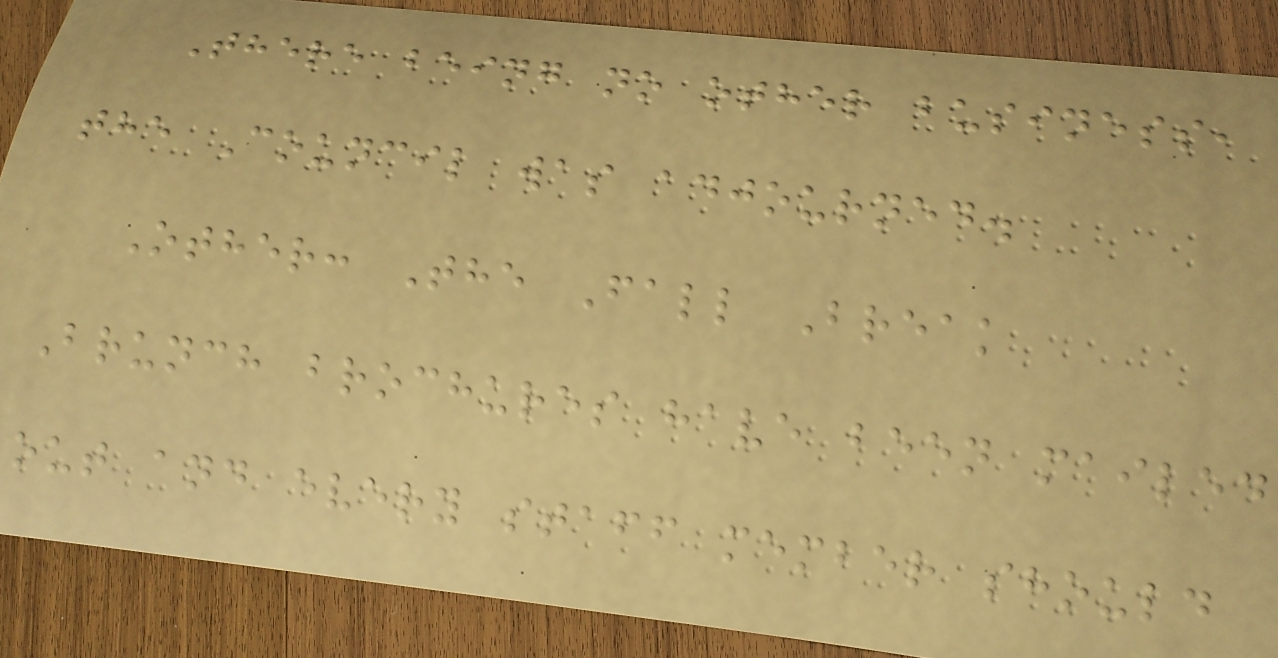There being no other business,
the Council was adjourned.
Other: The Fall Break
Brunch brochures have been mailed
out and every staff member should
